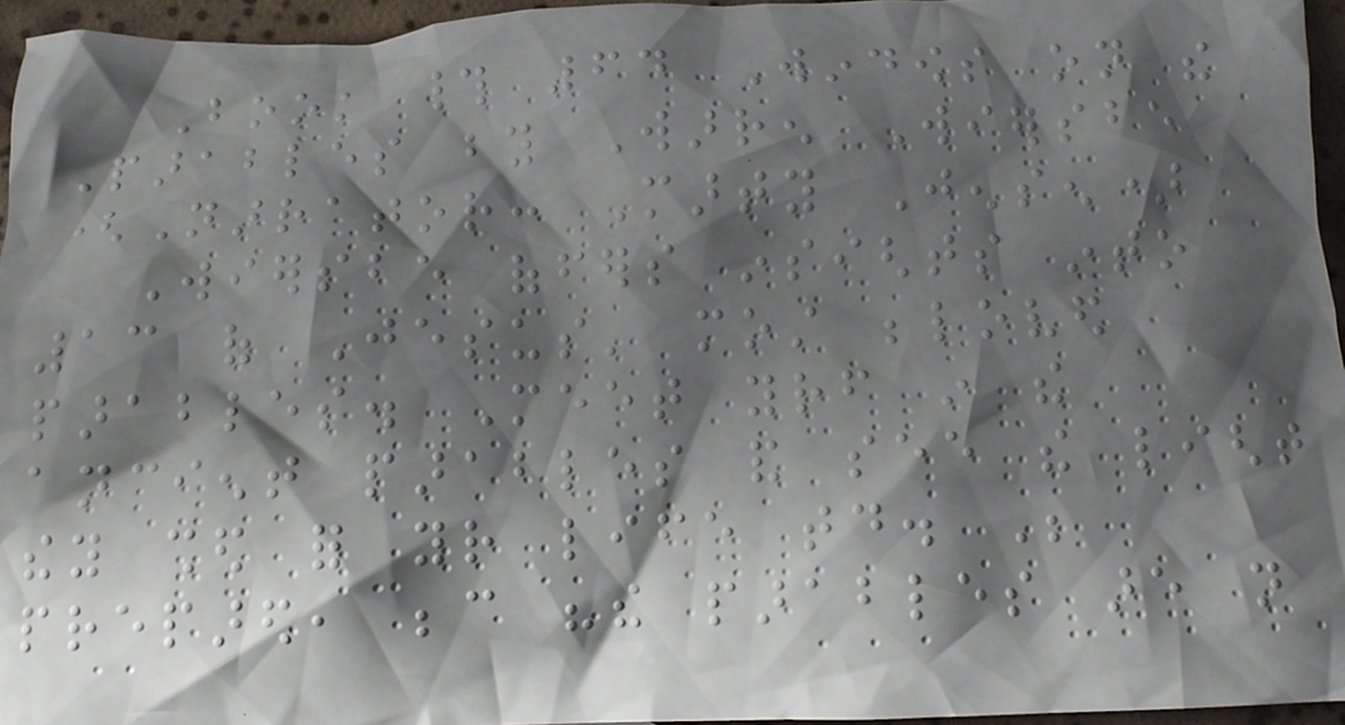Book # 64 Windows on the
Parables by Warren Wiersbe
(Narrator: Marty Jensen)
Wiersbe offers insights into
13 of Jesus' most beloved
parables. Meet yourself in the
ancient parables and see the light
they shed for your life today. Be
prepared, because "the parables are not
